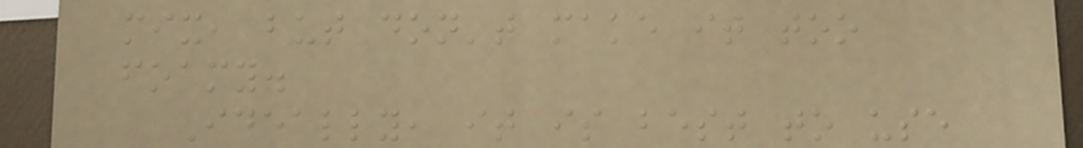mix, but don't make it too
foamy.
Ideally, it is best to use
